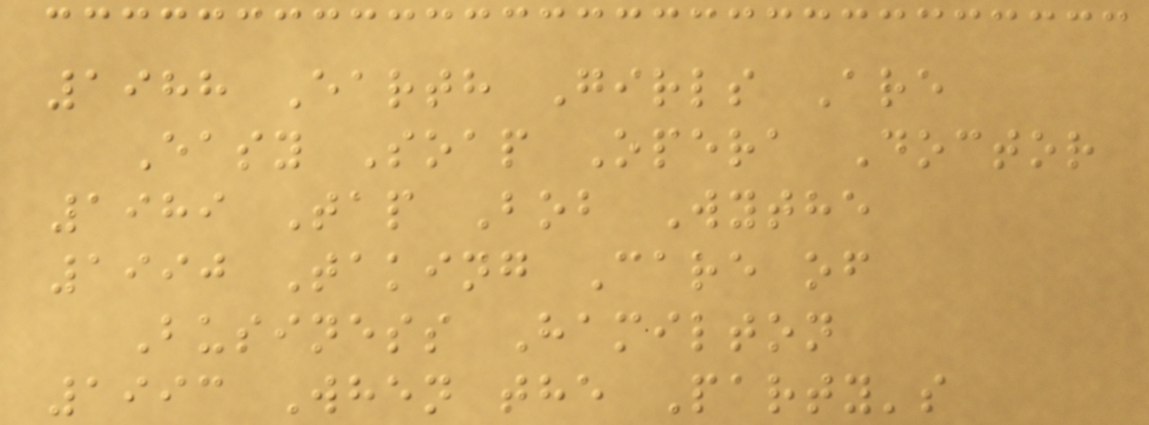1988 Earth Girls Are
Easy Soap Opera Doctor
1989 Tap Bob Wythe
1990 Taking Care of
Business Hamilton
1993 When the Party's
